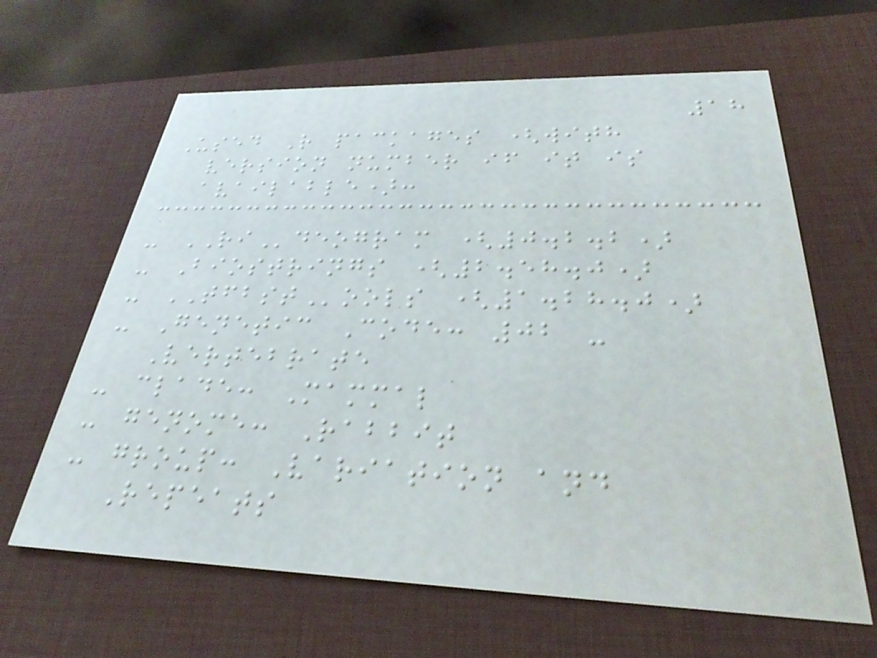18
Used R packages (with
version number if it is
available):
- RIdeogram (0.2.2)
- Biostrings (2.58.0)
- TFBSTools (1.28.0)
- Genetic Code: 02 -
Vertebrate
- clade: Mammal
- genome: Rabbit
- group: Variation and
Repeats
